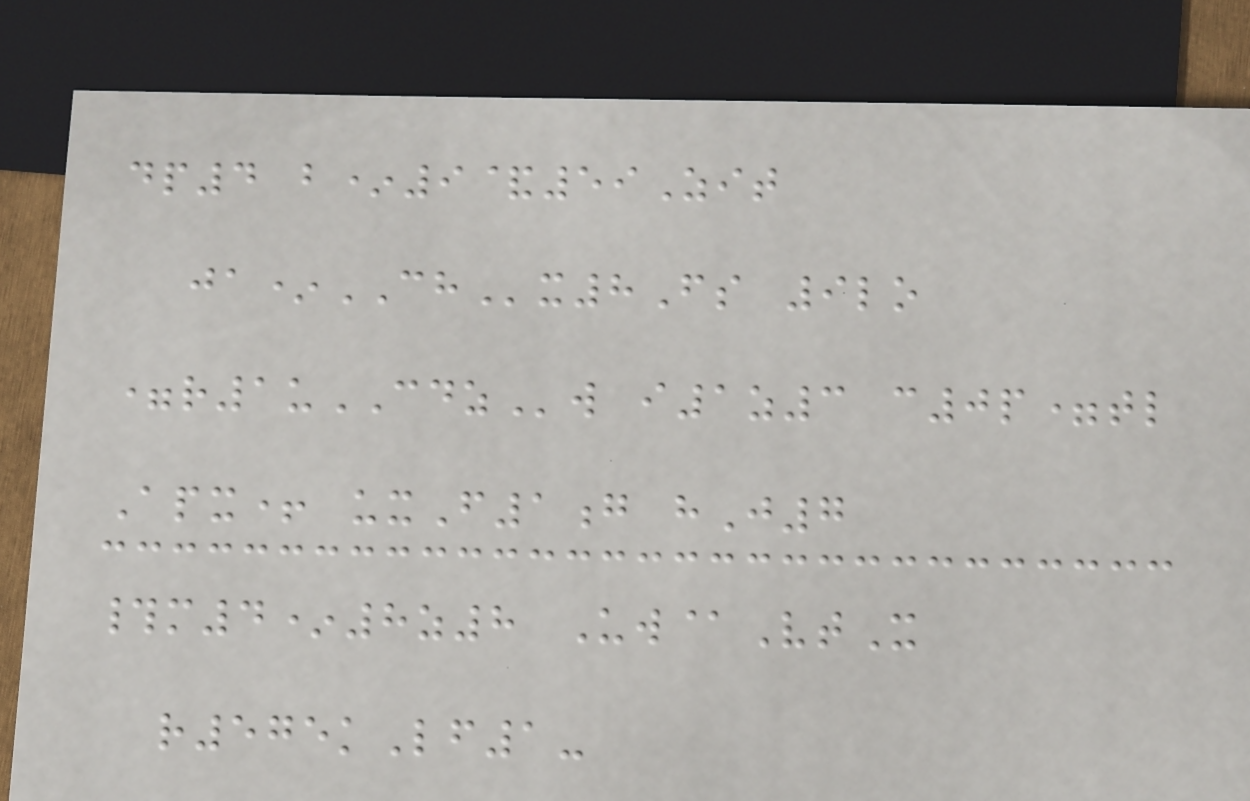dp4 b*9&59Zit
ja*CHx8Fs 9lo
=r1uCDZw i1z3 c0p=tl
Apx+ uxF1g hJ7
#m4*8z8 Uw@VtX
r575kLf1-
